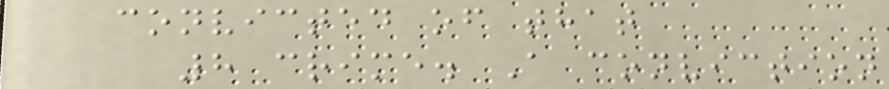convicted of that
8 crime. A conviction
